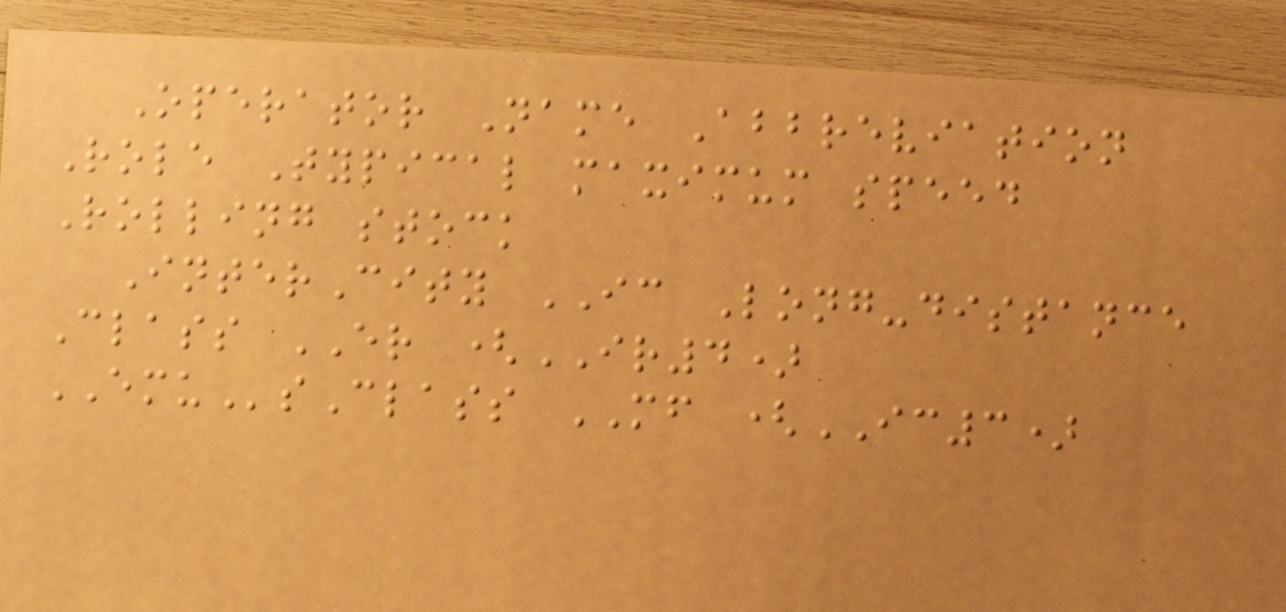Operator Name Abbreviation
Role Typical maximum speed
Rolling stock
InterCity IC Long-distance
Class ER (IR4)
EMUsClass MF (IC3)
